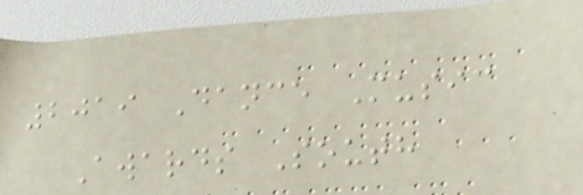2019 Dance Music
Awards South
